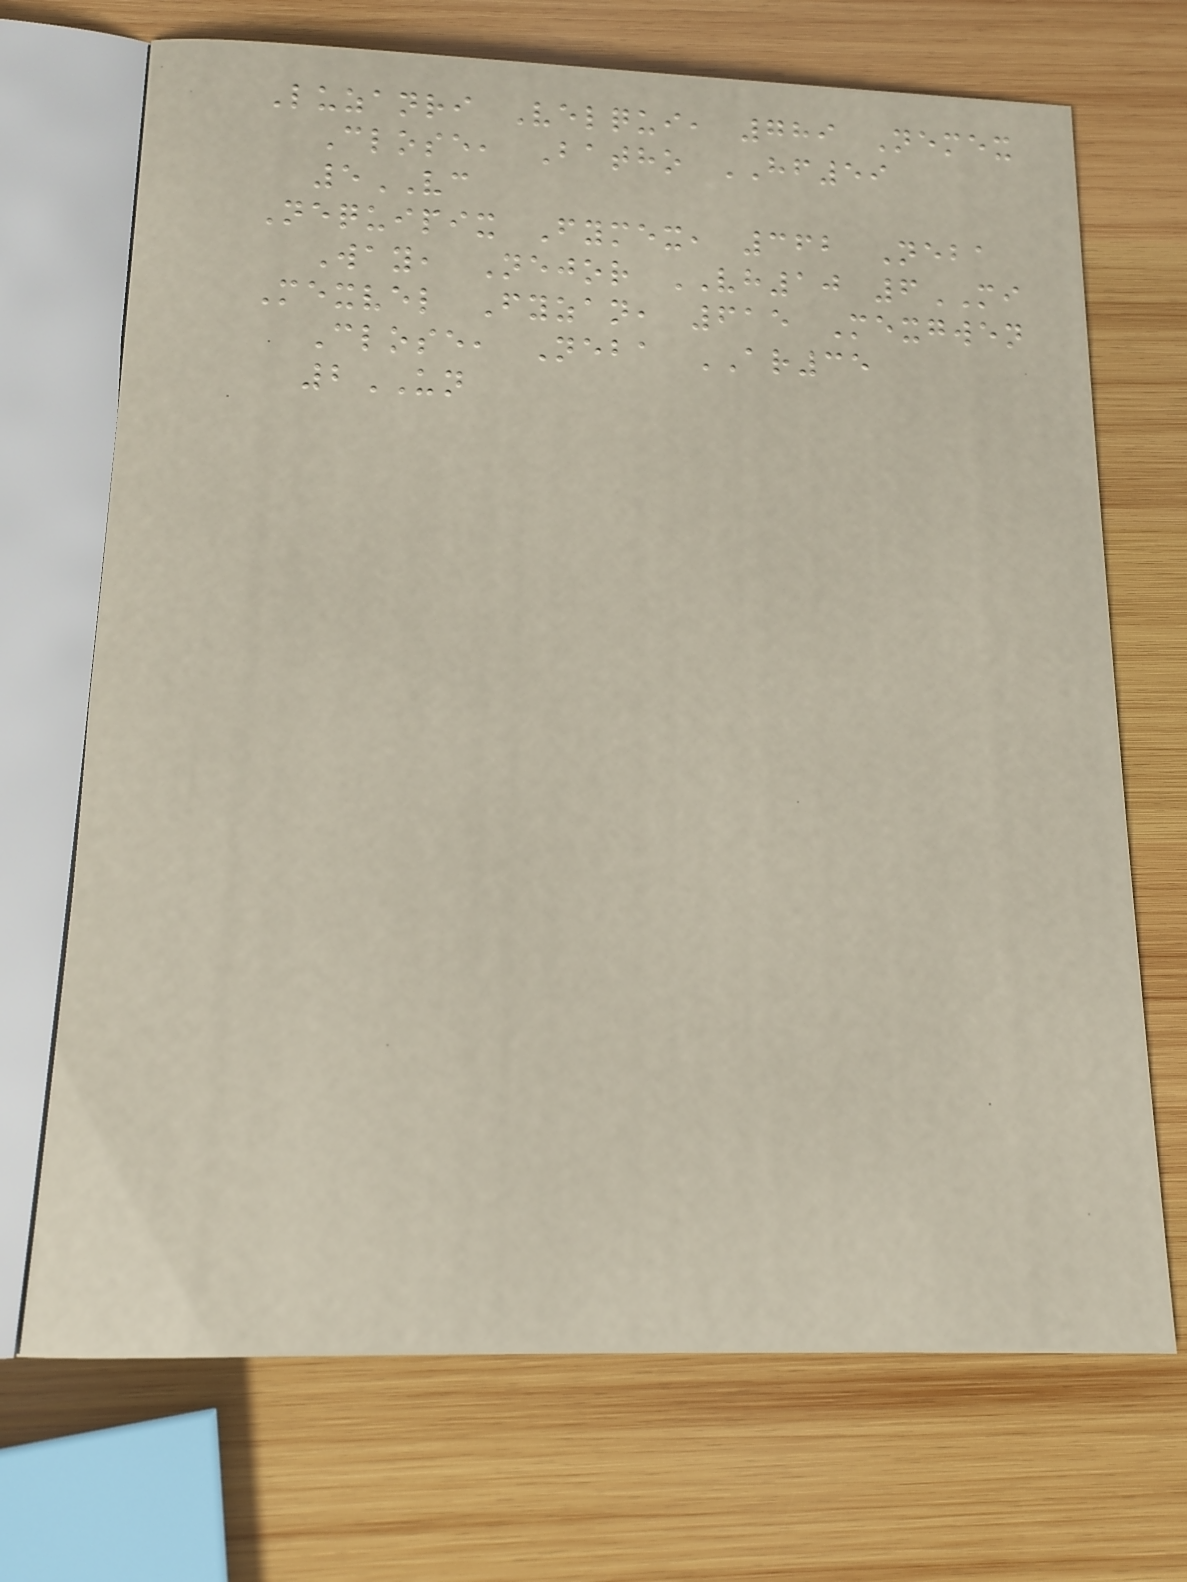Luzanri Velqui, 789 Nemex
Close, Batho HF59
5VC
Nequipix Fymex, 362 Neba
Way, Nejor VH10 6MI
Mexvel Fyzan, 615 Mexgwen
Close, Neba AR35
2UN
